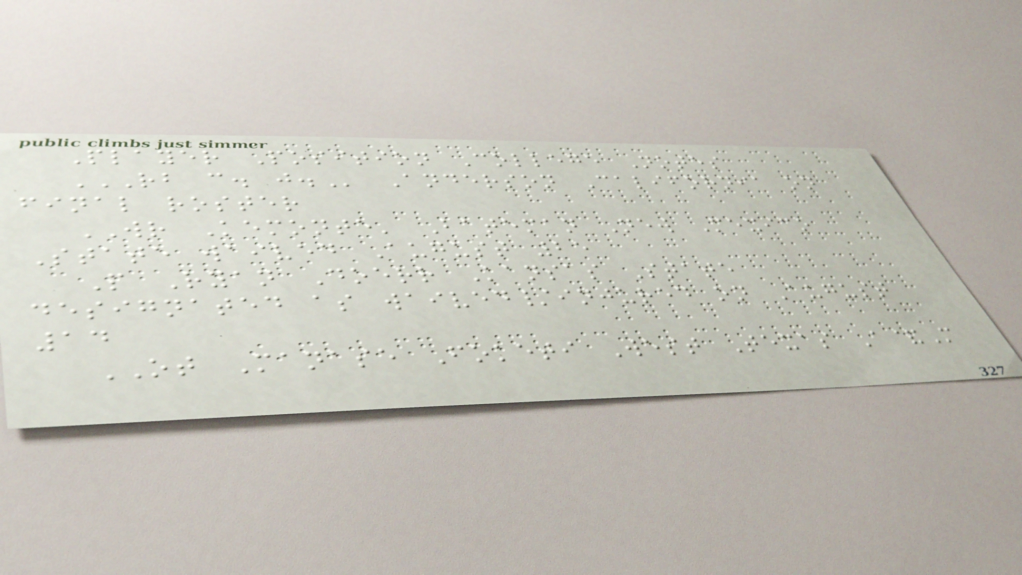Player Position College Notes
RB C. J. Anderson California on
final roster
WR Kemonte' Bateman New Mexico
State waived August 25
P Ryan Doerr Kansas State
designated as waived/injured on August
14
OT Manase Foketi West Texas A&M
